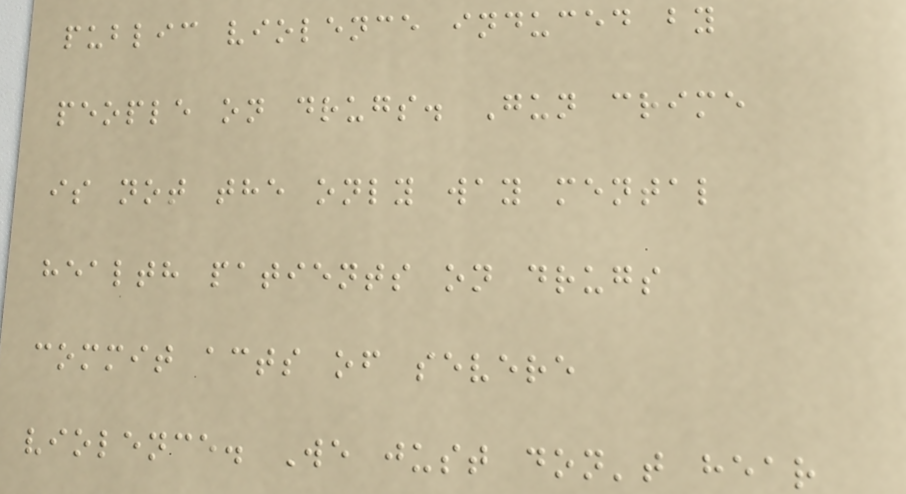public violence induced by
people on drugs. Gun crime
is not the only way mental
health patients on drugs
commit acts of severe
violence. We just don't hear
